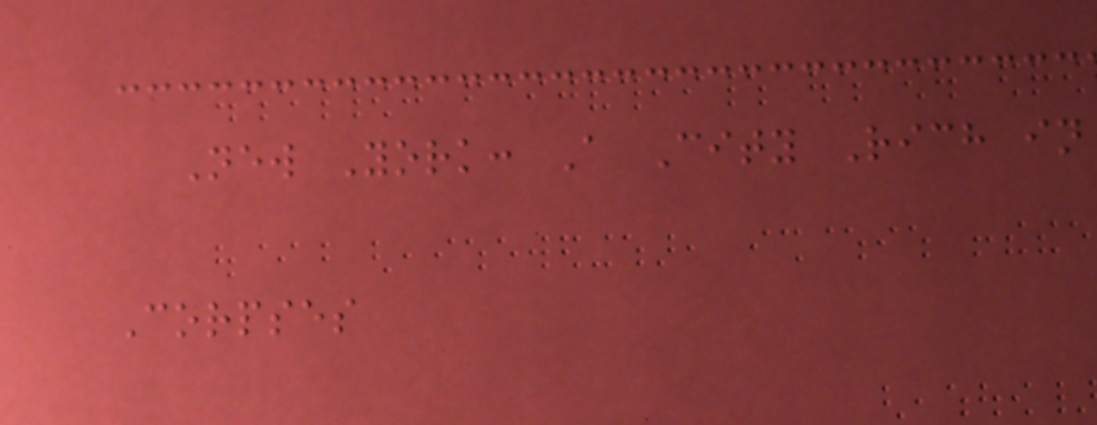New York: A City Rich in
Corpses
